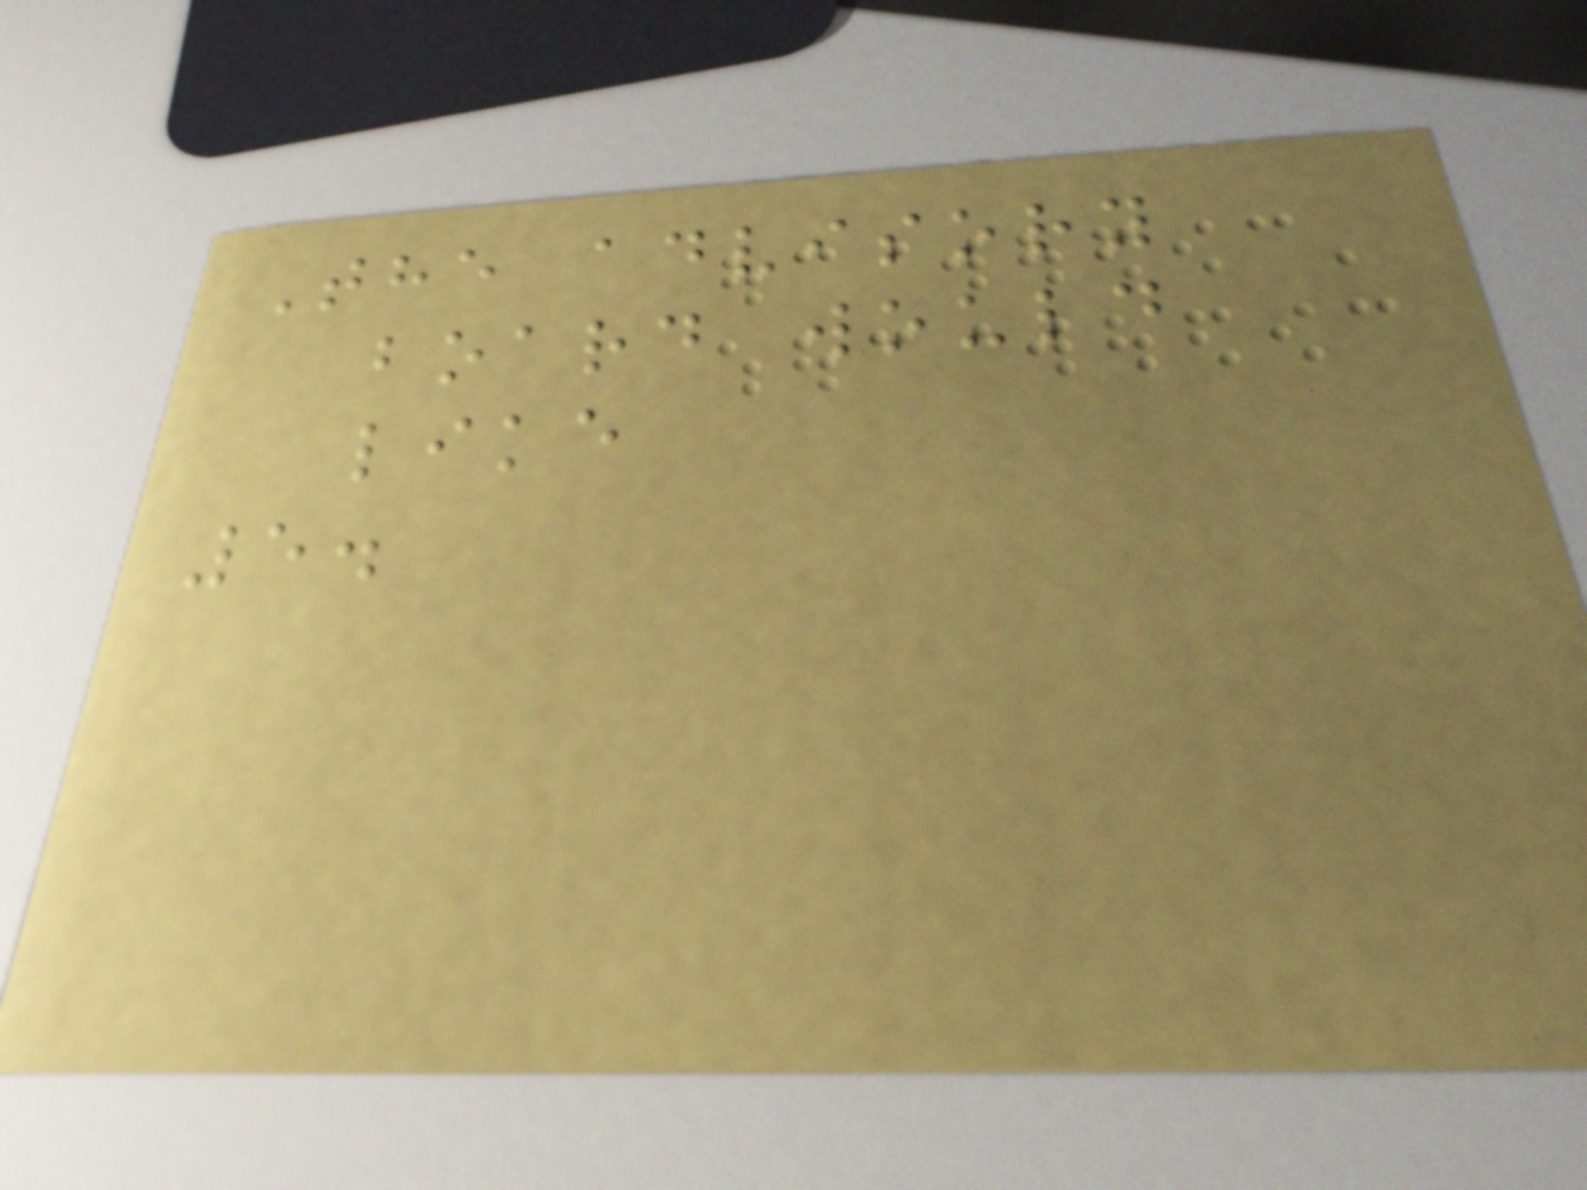The advisory
board would
like
5.
